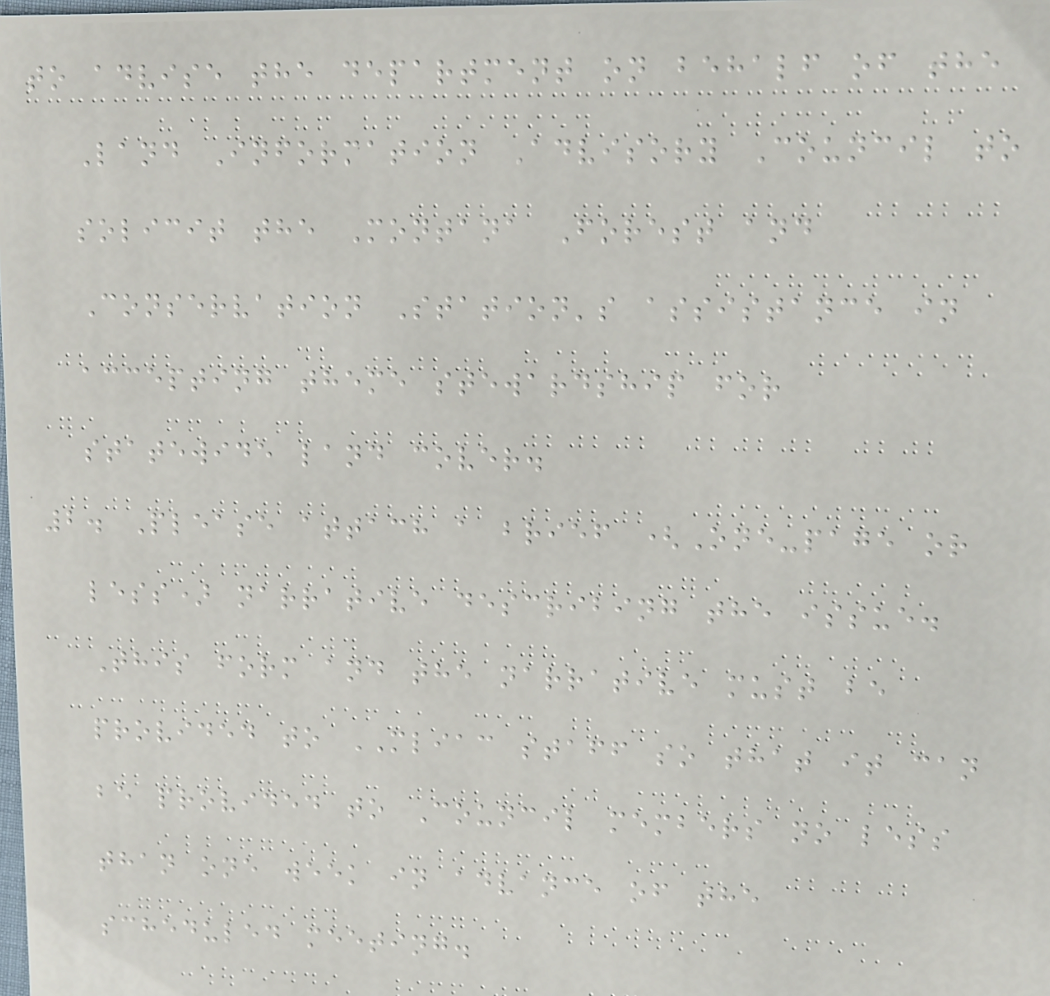to advise the department on behalf of the
Land Information Advisory Council to
solicit the Montana Forest and
Conservation Station's assistance in
accepting theme stewardship for
statewide land cover.
2. Please attach a brief (One-page or
less) narrative describing the issue.
This form and the narrative must be
provided to MLIAC staff so that it can
be provided to Council members no less
than one week in advance of the
scheduled meeting.
